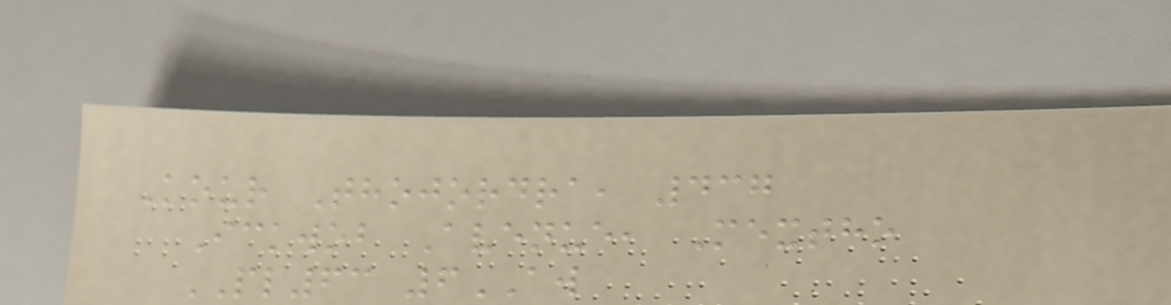Kour Thojordra, 437
Ickwob Avenue, Mextho
PL63 6AW
